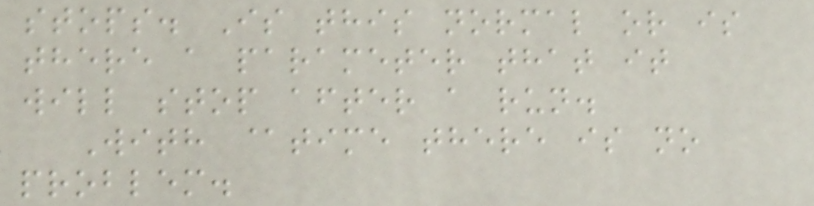stops. Is this normal or is
there a parameter that it
will stop after a run.
With @time there is no
problem.
